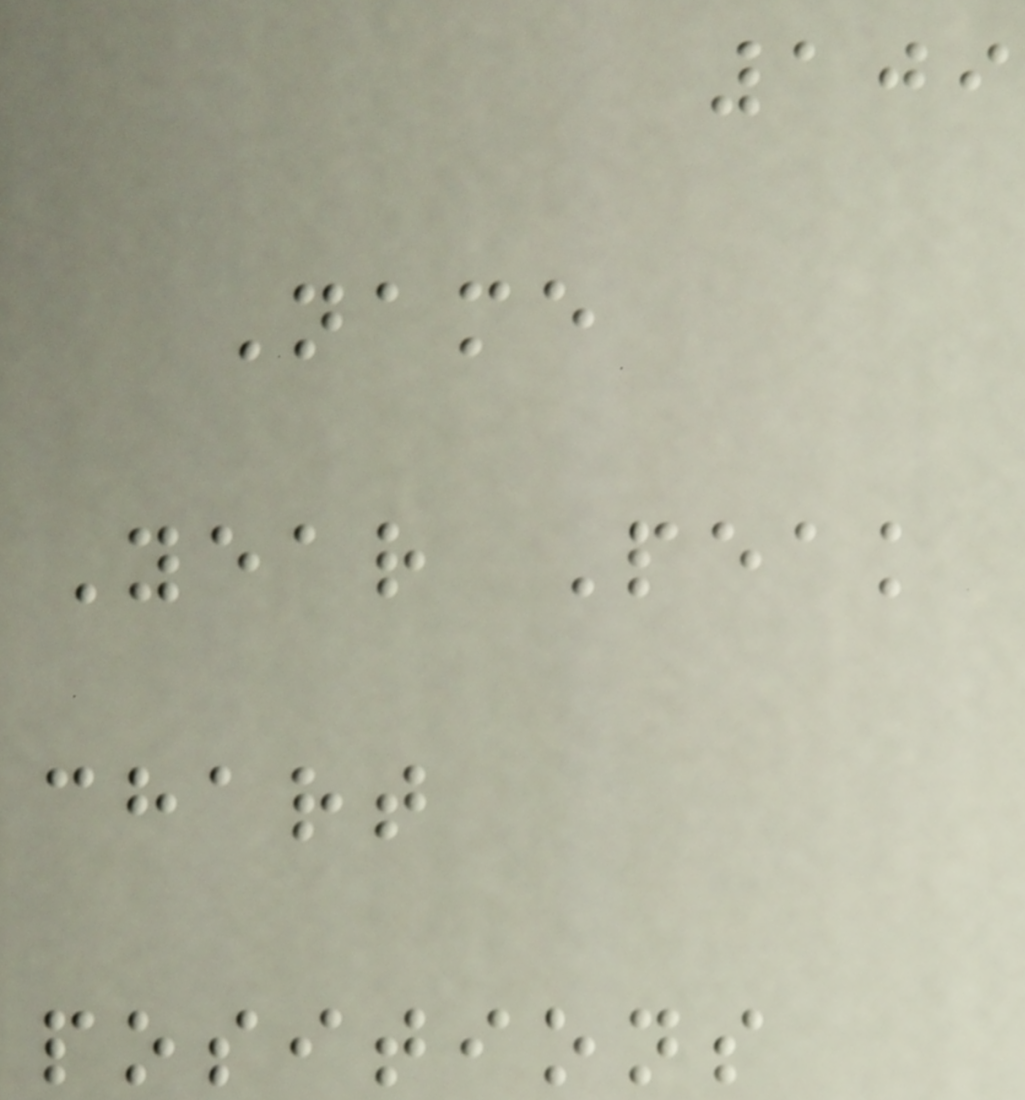109
Name
Year Peak
chart
positions
